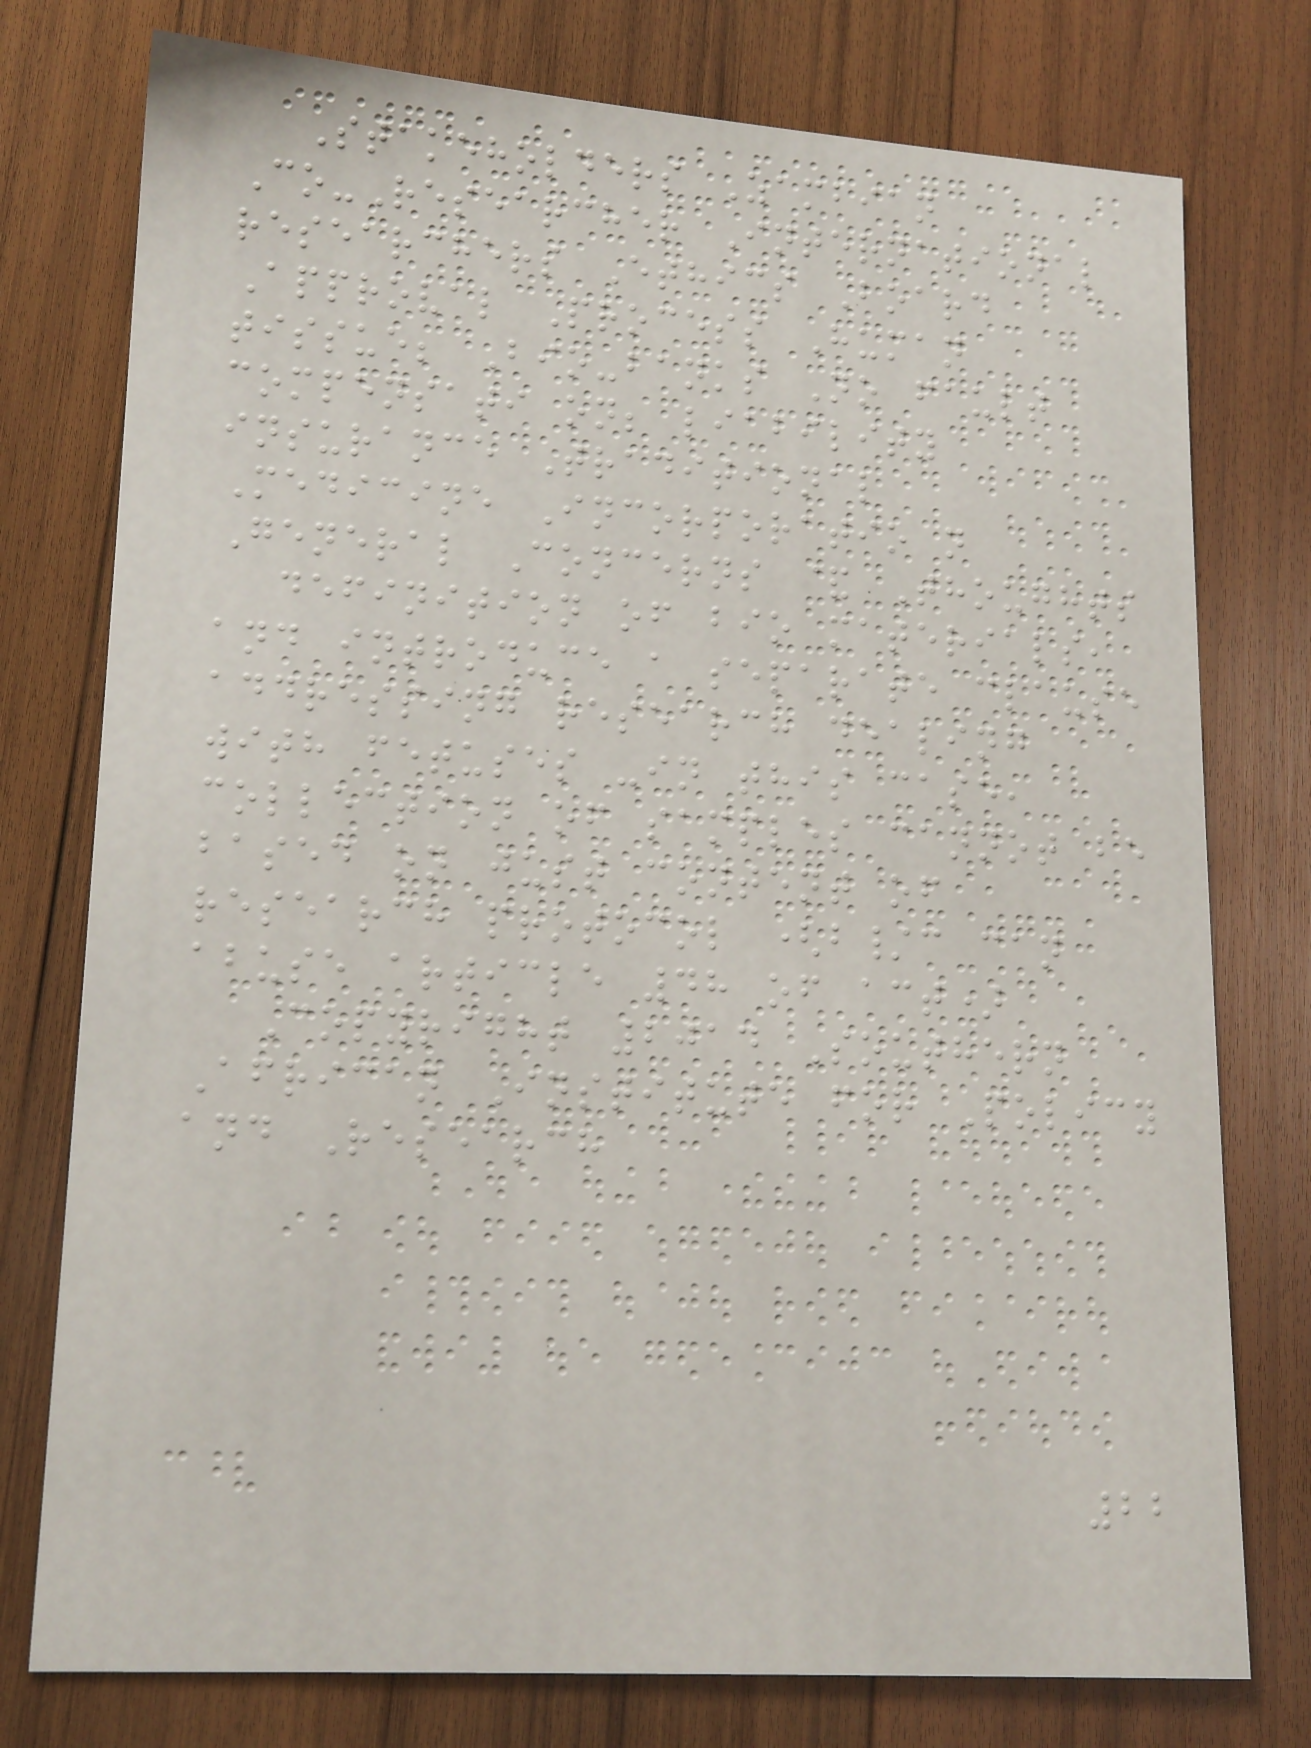Stakeholders Zambian
Co-Researcher International
researchers Ethics Board
Approval Process Human
tissue; Bio-banks No fault
compensati on; liability
insurance Traditional
Medicine Incorporatio n
General Concerns & Thoughts
definition of bio materials,
and introduce a separate clause
addressing research dealing
with fetuses -in this case,
collection of samples cannot be
based on just content of
research protocol (b/c can
abuse article 48 of act)
Copyright 2014 Southern
African Institute for Policy
and Research
22
